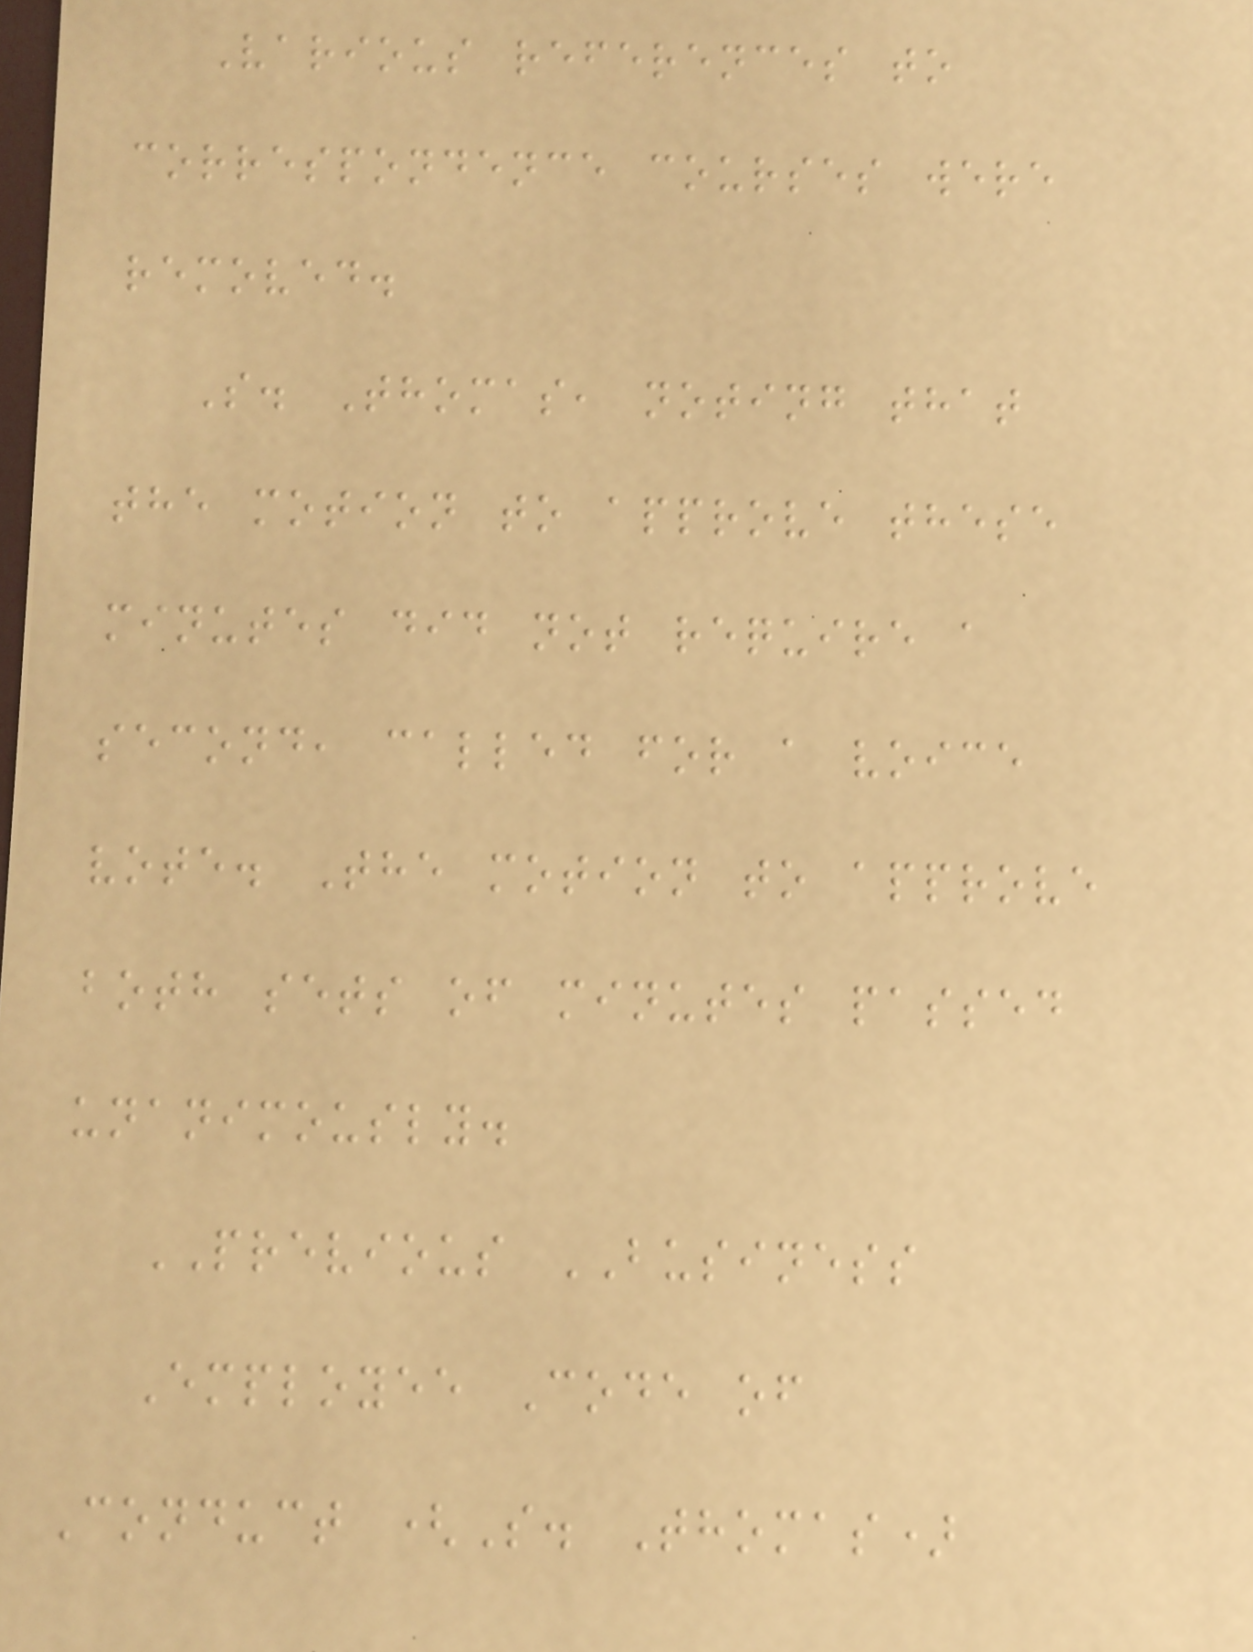Various references to
correspondence courses were
removed.
S. Thomas, noting that
the motion to approve these
minutes did not require a
second, called for a voice
vote. The motion to approve
both sets of minutes passed
unanimously.
PREVIOUS BUSINESS
Employee Code of
Conduct (S. Thomas)
